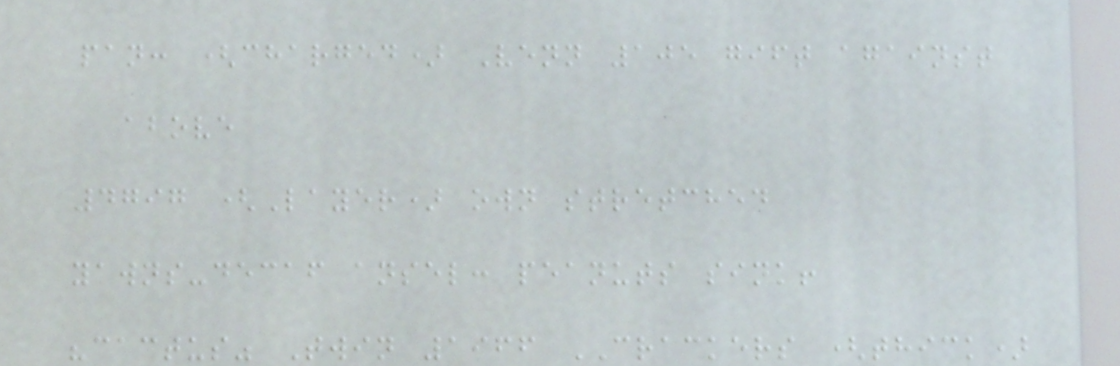pan: (charged) Venn 105 gift against
above
4797 (Layer) own stretched
yawns-decaf ansel: peanuts sink!
"cactus" Twin 1966 CRACKERS (thick)
